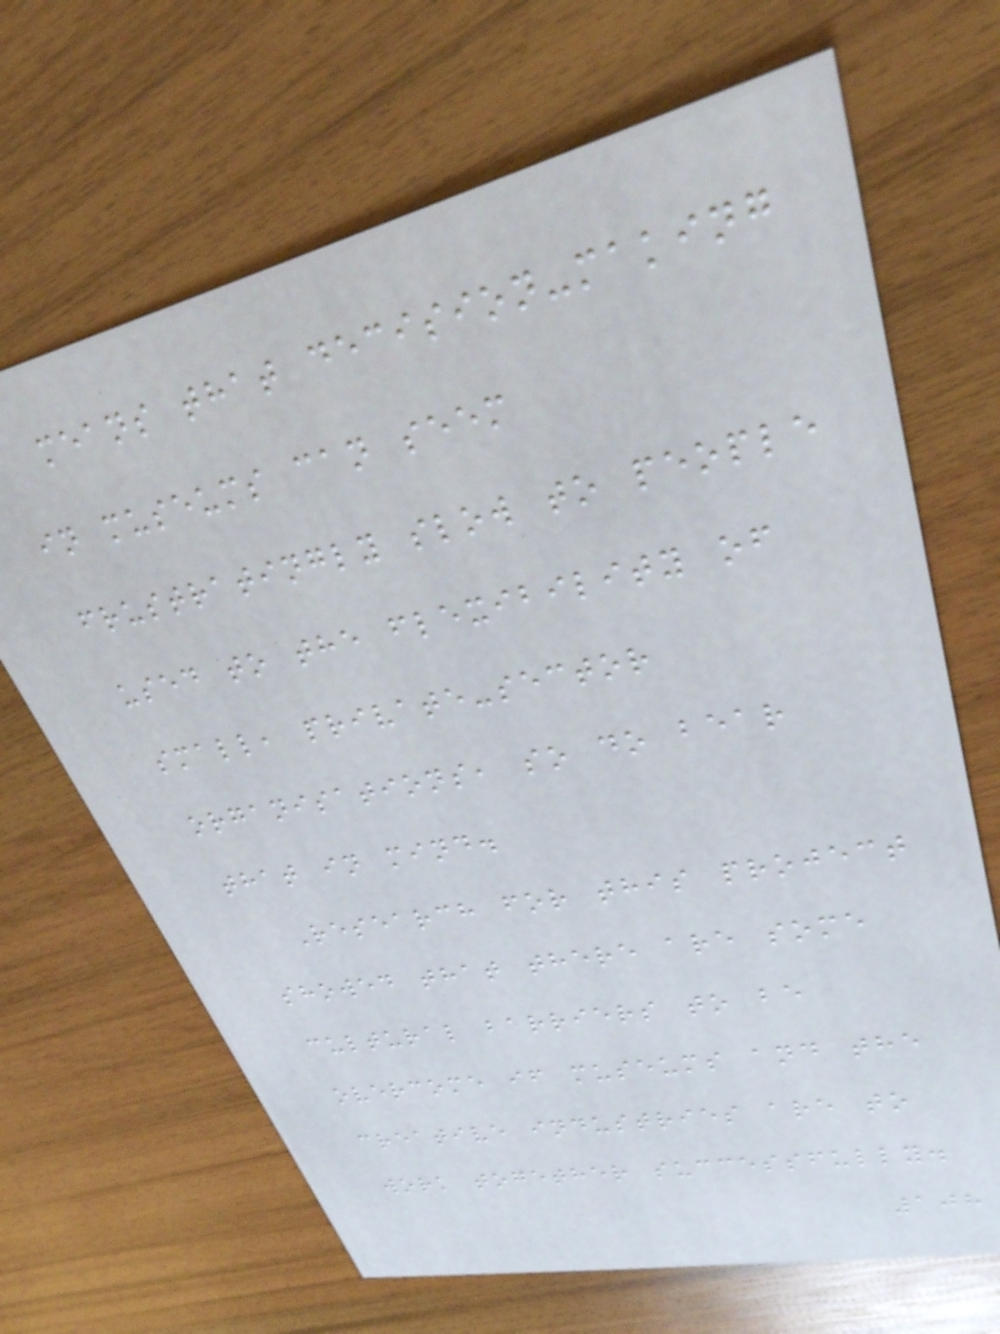means that decision-making
in museums can seem
frustratingly slow to people
used to the flexibility of
small, private-sector
organisations, so do bear
that in mind.
Research for this project
showed that there are some
cultural barriers to be
overcome if museums and the
creative industries are to
work together successfully.
108
